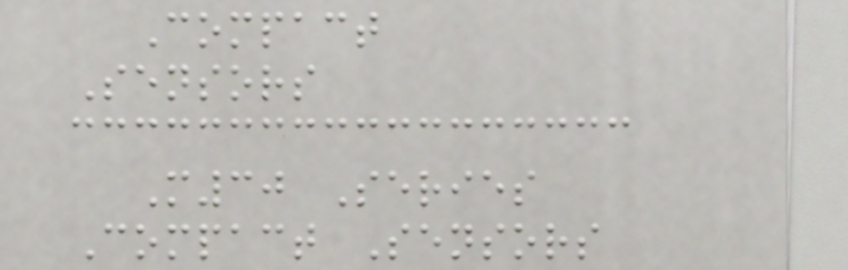Compact
Sensors
M30 Series
Compact Sensors
